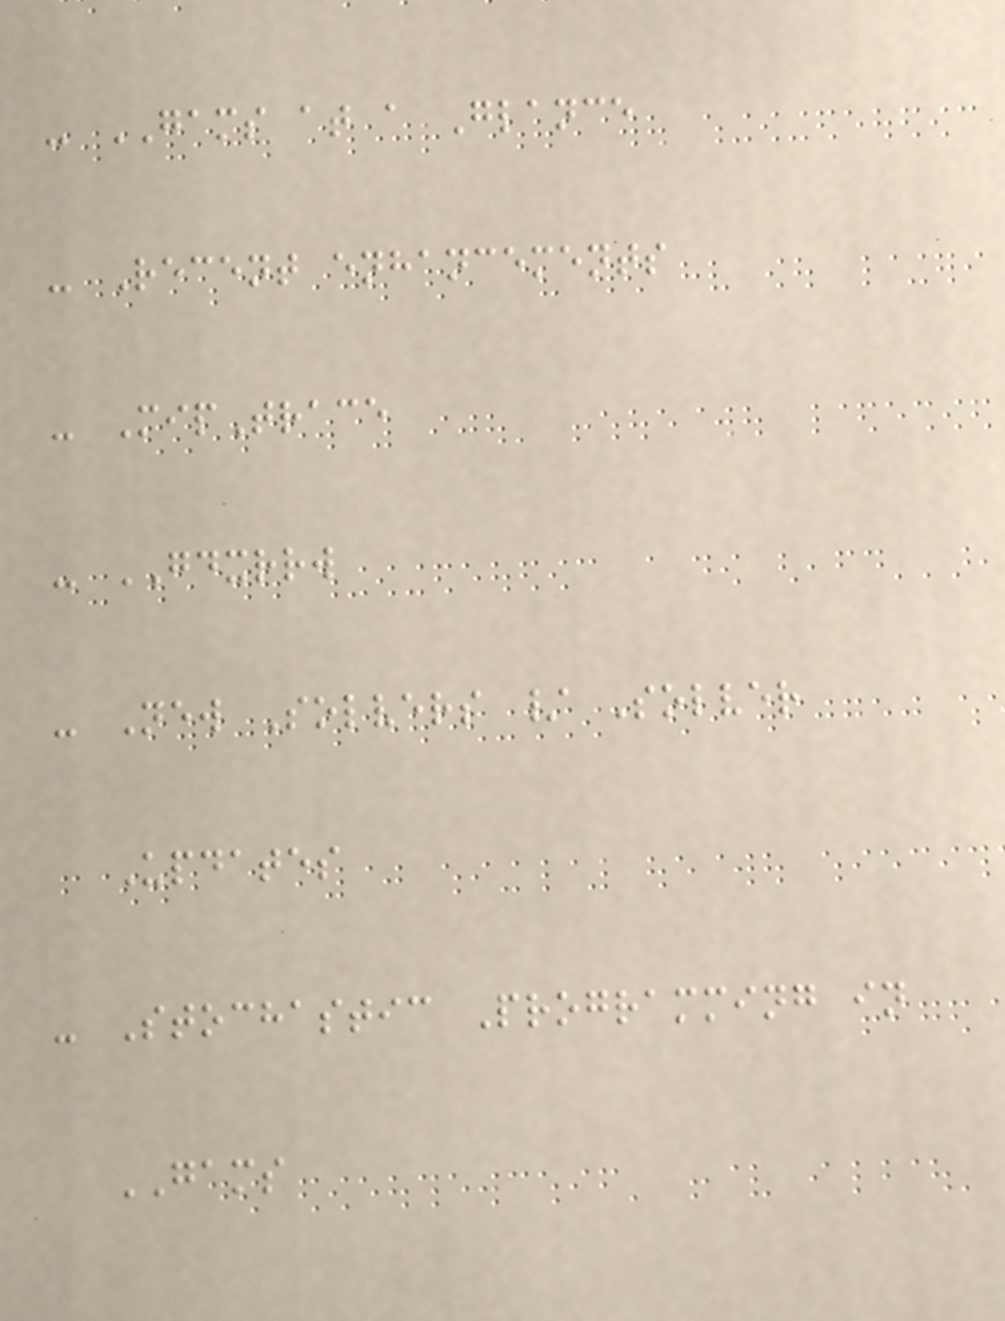- GAMS at a Glance
- Recent enhancements
- MipTrace
- GDXRRW
- New Solvers / Solver
Updates
- Stochastic Programming in
GAMS
